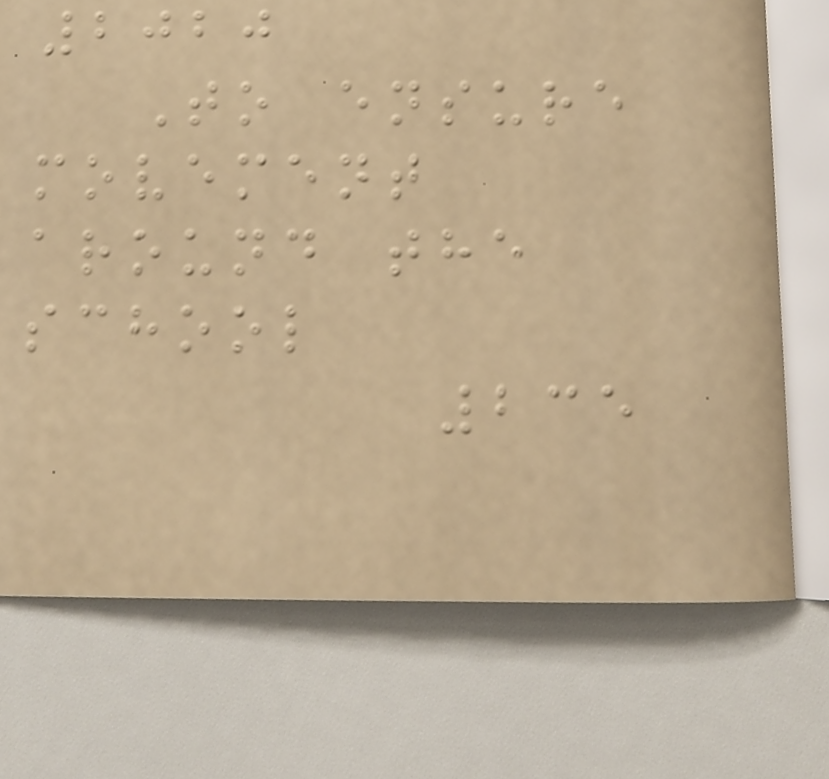2020
To ensure
movement
around the
school
235
